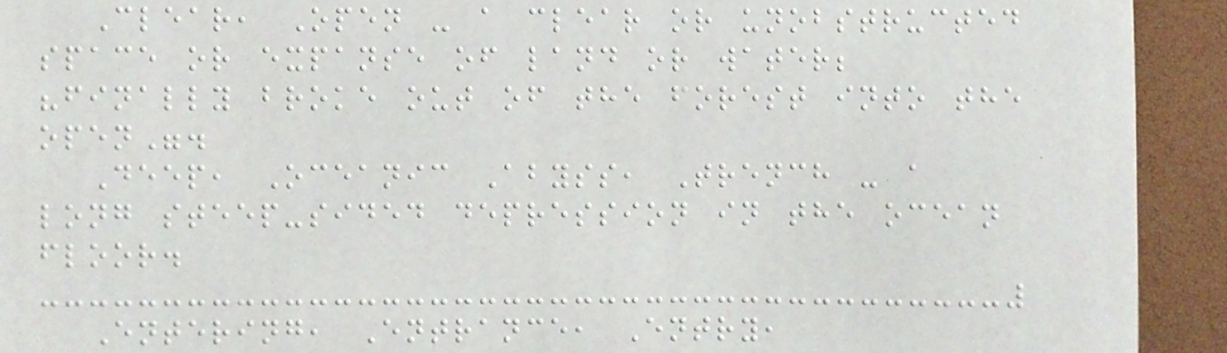Clear, Open - a clear or unobstructed
space or expanse of land or water;
"finally broke out of the forest into the
open".
Deep, Oceanic Abyss, Trench - a
long steep-sided depression in the ocean
floor.
Entering, Entrance, Entry,
